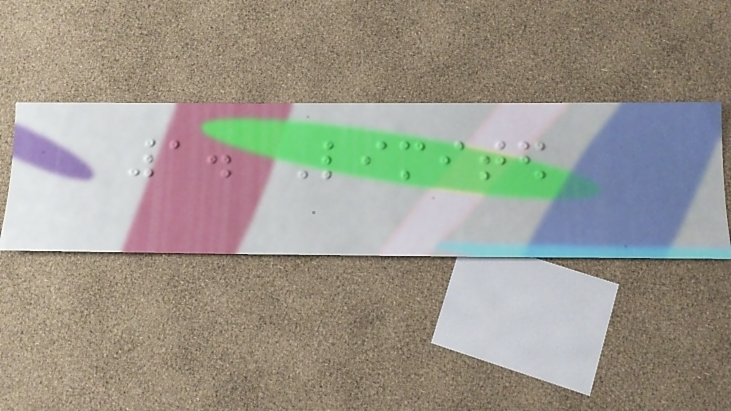1. Limited
